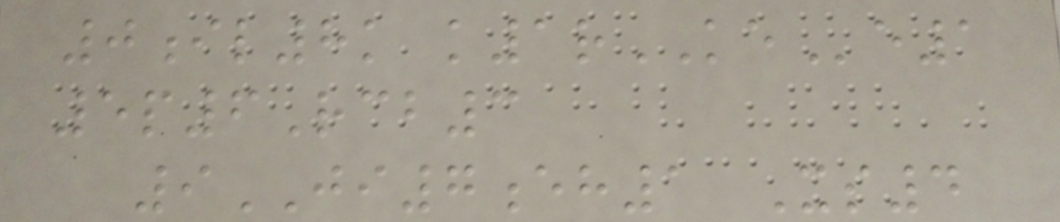0il8k k1rKEe1
5p6Rcb3
9JI7eh1 Xs4
